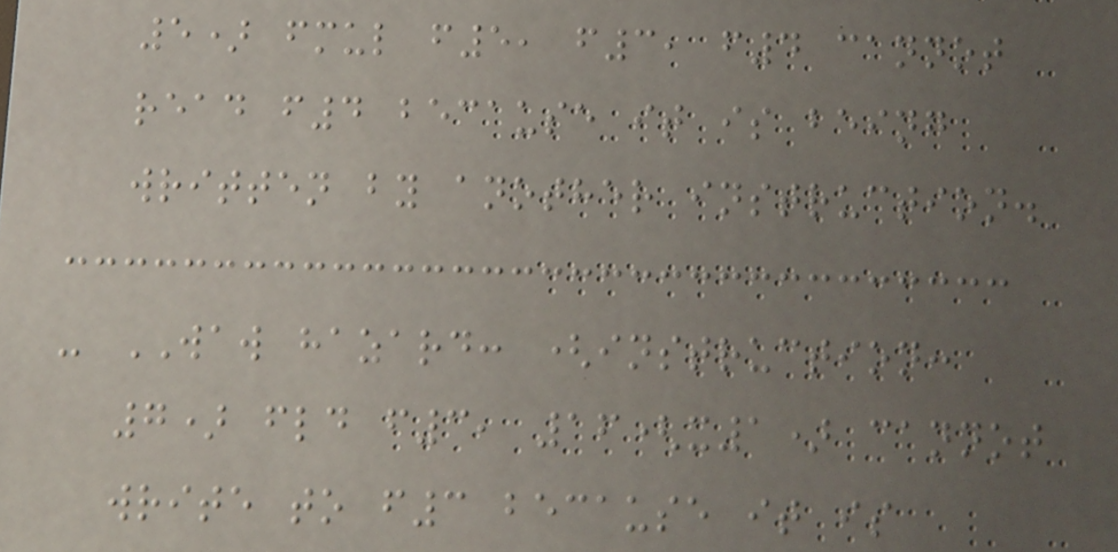5) fmul f5, f3, f4 cannot
read f4 because it is being
written by another instruction.
- WAW hazard: (instruction:
7) fld f3, 16(x1) cannot
write to f3 because it is
